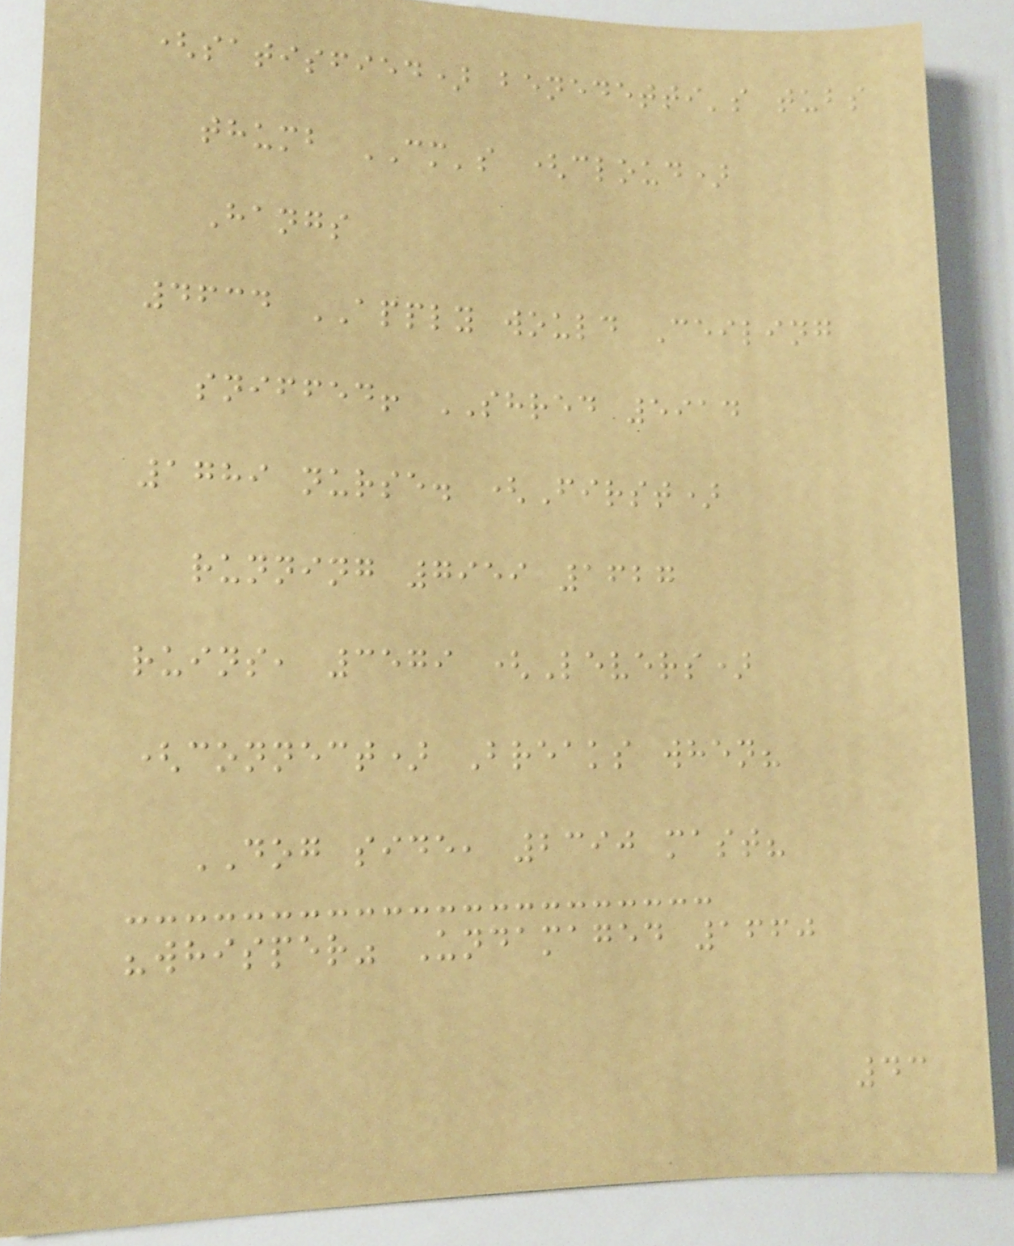(satisfied) benedetti's tubs
thumb CM's (cloud)
Hangs
4634 APPLY would Ceiling
sniffed! SHRED 5914
1789 nurse. (First)
running 7959 1627
ruins, 3579 (Levers)
(connect) Breaks when?
DOG side, 2390 mast?
"whisper" Undamaged 1660
43
